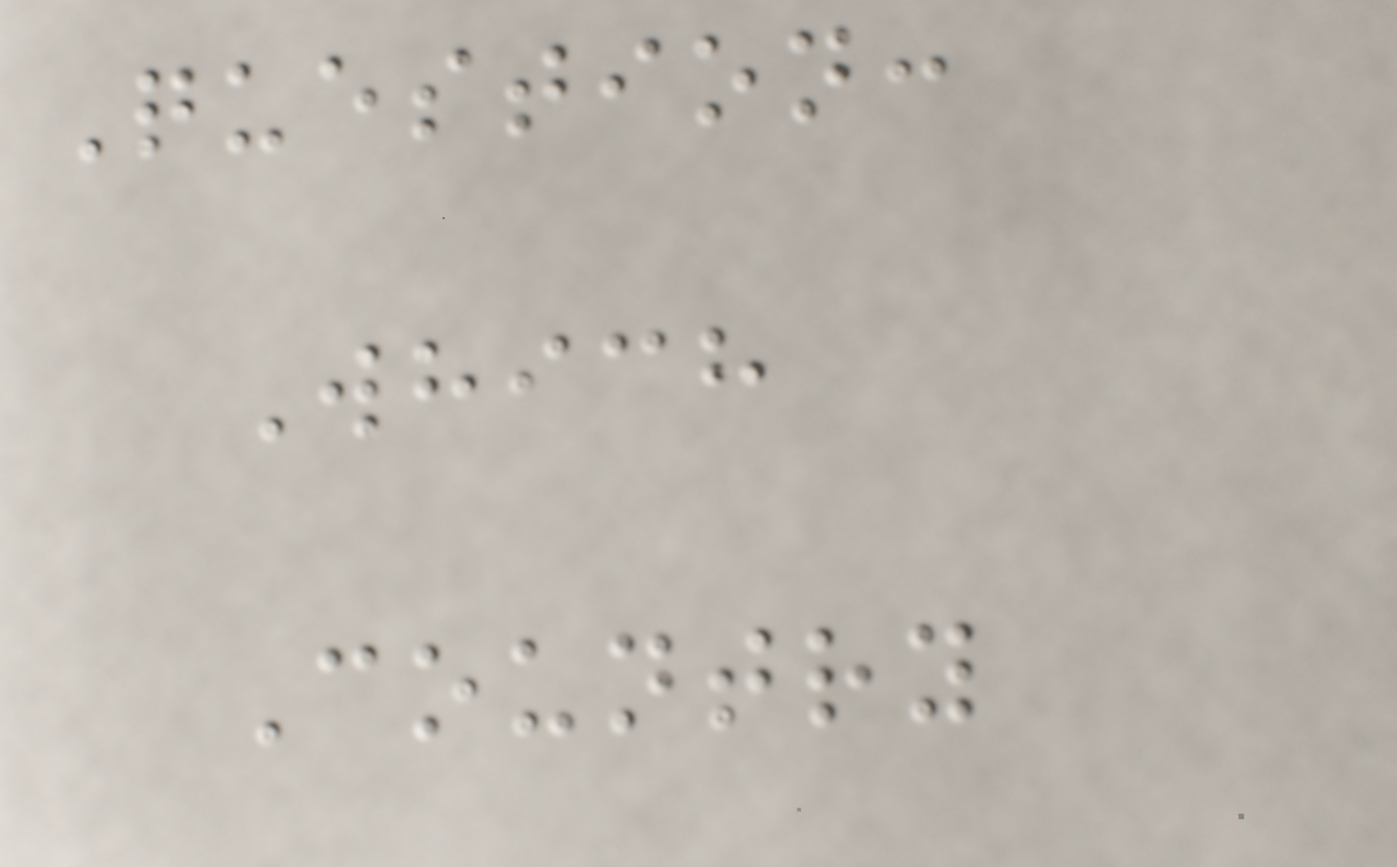Question:
Which
Country
